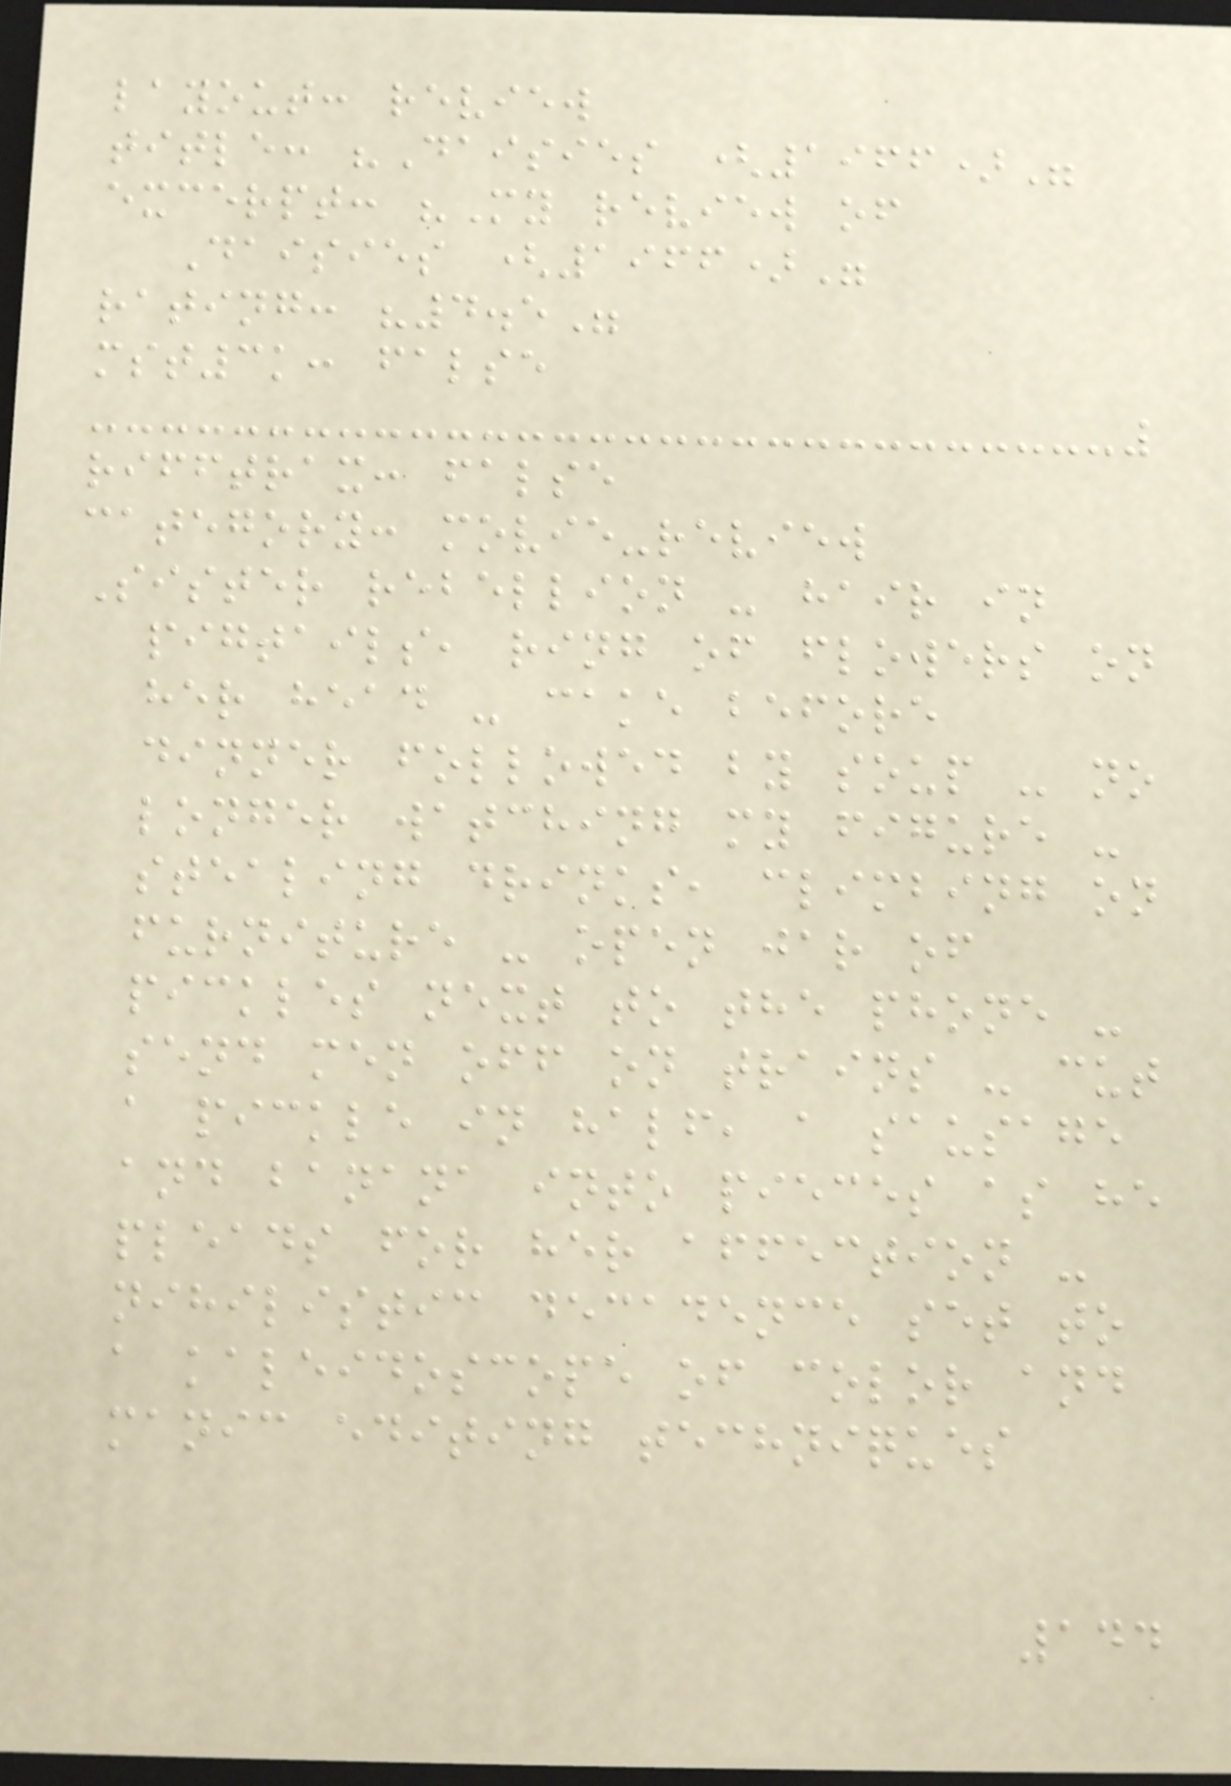layout: review
title: "Daisies (1966)"
excerpt: "My review of
Daisies (1966)"
rating: "4.5"
mst3k: false
rifftrax: false
category: movie-review
Sister rebellion - hair in
pigtails, ring of flowers on
her head - cake before
dinner followed by soup - no
longer watching my figure -
stealing drinks, climbing on
furniture - open jar of
pickles next to the phone -
send men off on trains - cut
a pickle in half, a sausage
and banana into pieces as he
pleads for her affection -
nihilistic decadence set to
a kaleidoscope of color and
manic editing techniques
144
